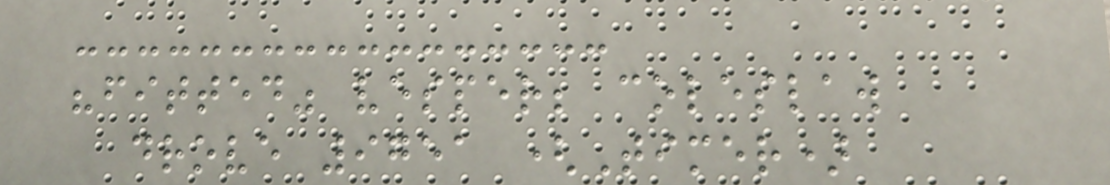"fitted" vesper; coleslaw
drove 9751 (Timer)
